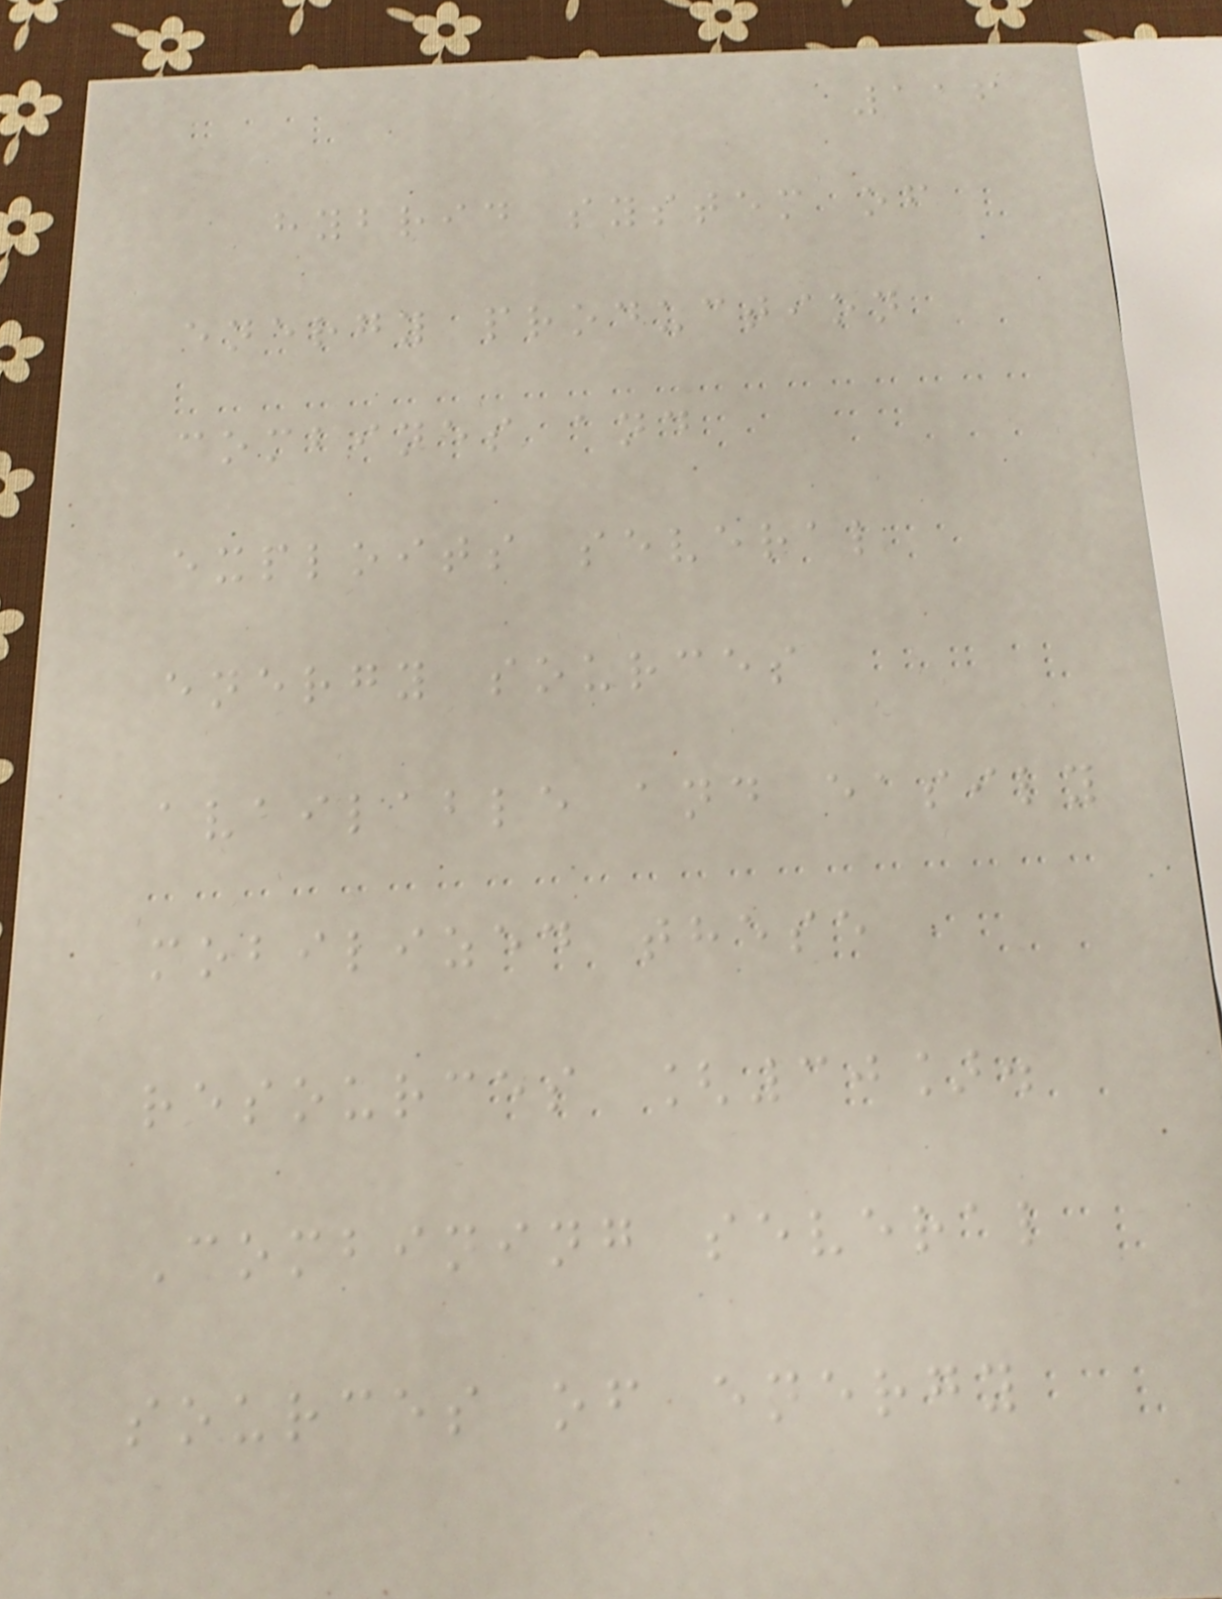116
hybrid system of
energy production
combines and
exploits several
energy sources
available and easily
mobilized these
resources [30].
Combining several
sources of energy
